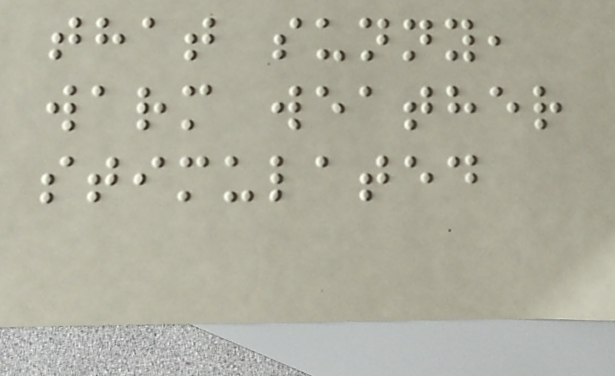that sunny,
warm weather
stimulated
